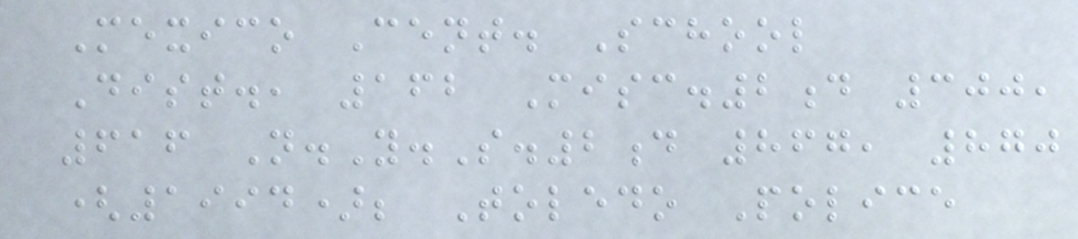Mexico Cent. School
Dist., 162 Misc.2d 300,
616 N.Y.S.2d 867, 870
(1994); Toledo Police
